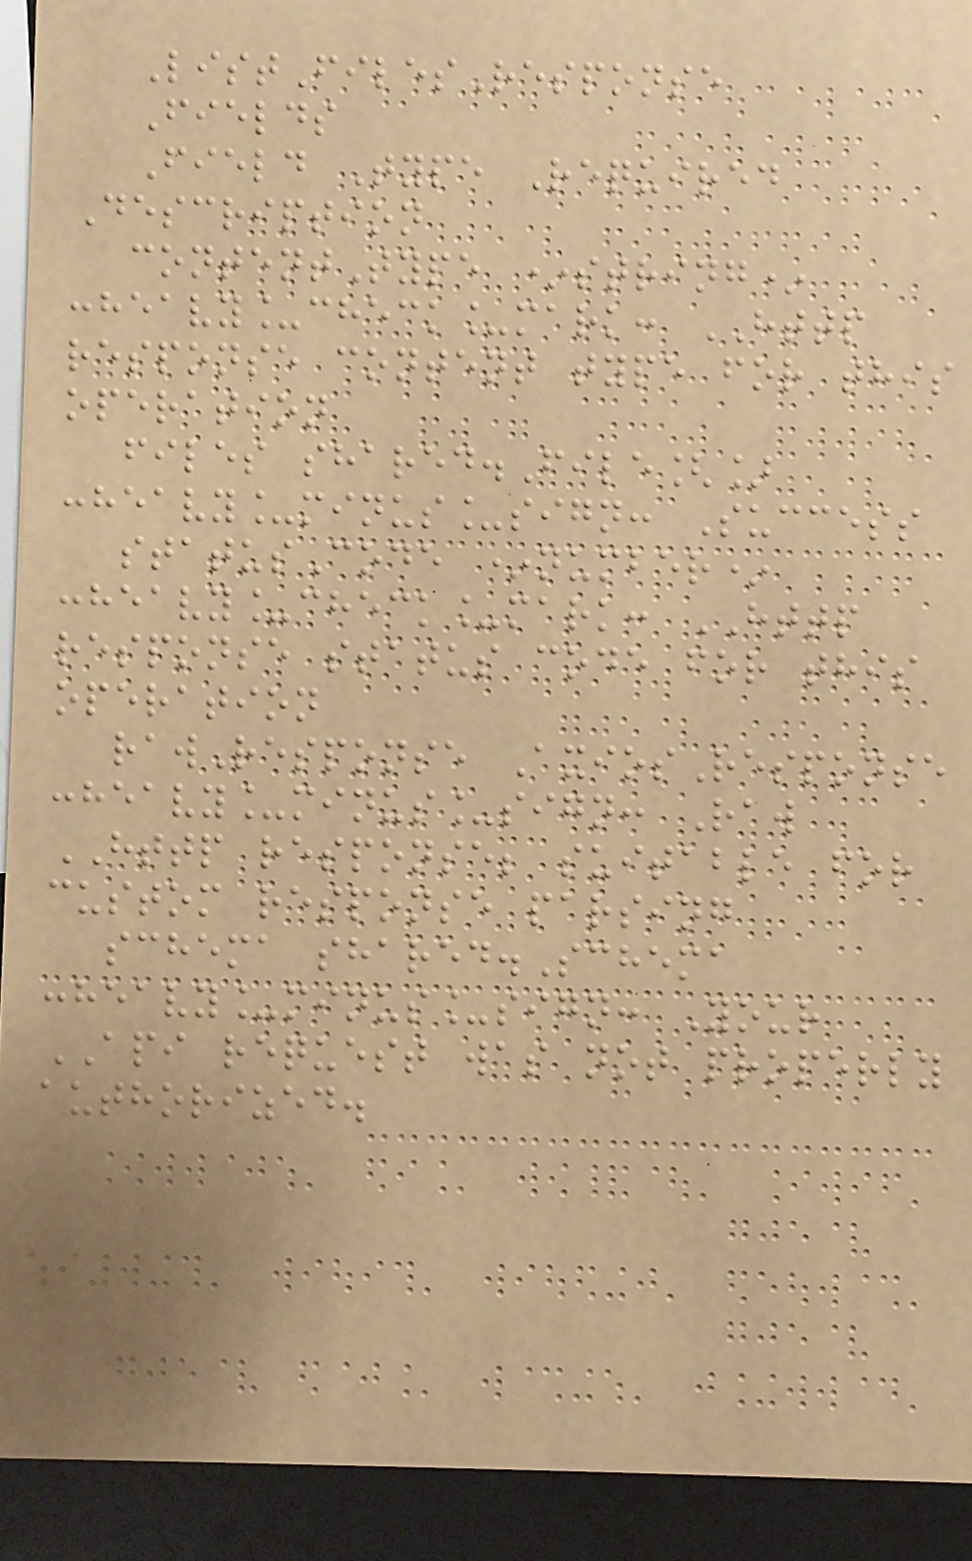ListFilesResponse
Fields
Field Type Required
Description
contentType *string*
:heavy_check_mark: HTTP
response content type for this
operation
files shared.File[]
:heavy_minus_sign: Success
statusCode *number*
:heavy_check_mark: HTTP
response status code for this
operation
rawResponse AxiosResponse
:heavy_minus_sign: Raw
HTTP response; suitable for
custom response parsing
schema shared.Schema
:heavy_minus_sign: Your
API request was not properly
authorized.
